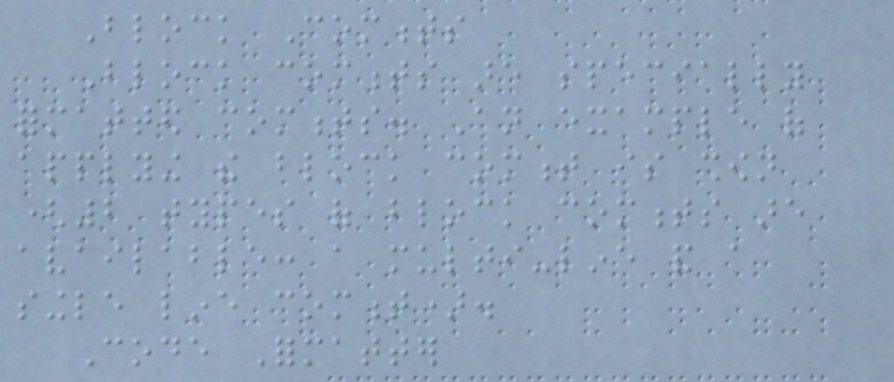Block Comments
Block comments are specially
formatted comments. An example of
applying the block comment is shown
(2 types of block comments are
available: a multi-line and a
single line comment).
Code Formatter
